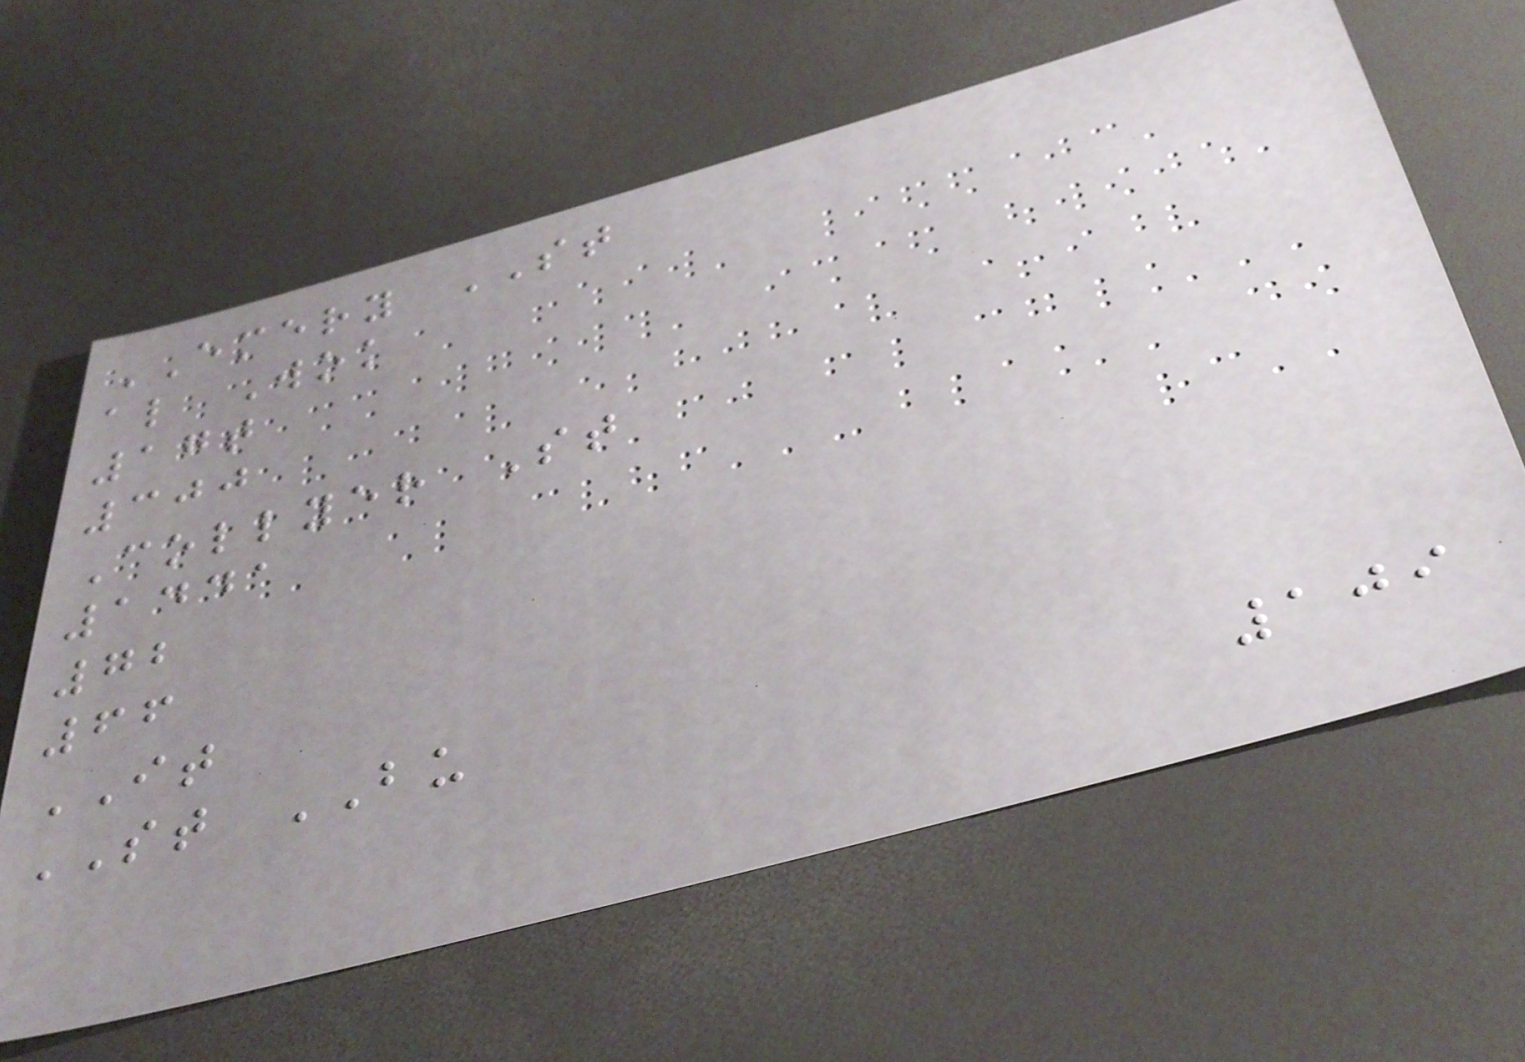EMERY ST
al Wok
17t
300
Collyer St
1441
72
66
IT
ST BU
109
